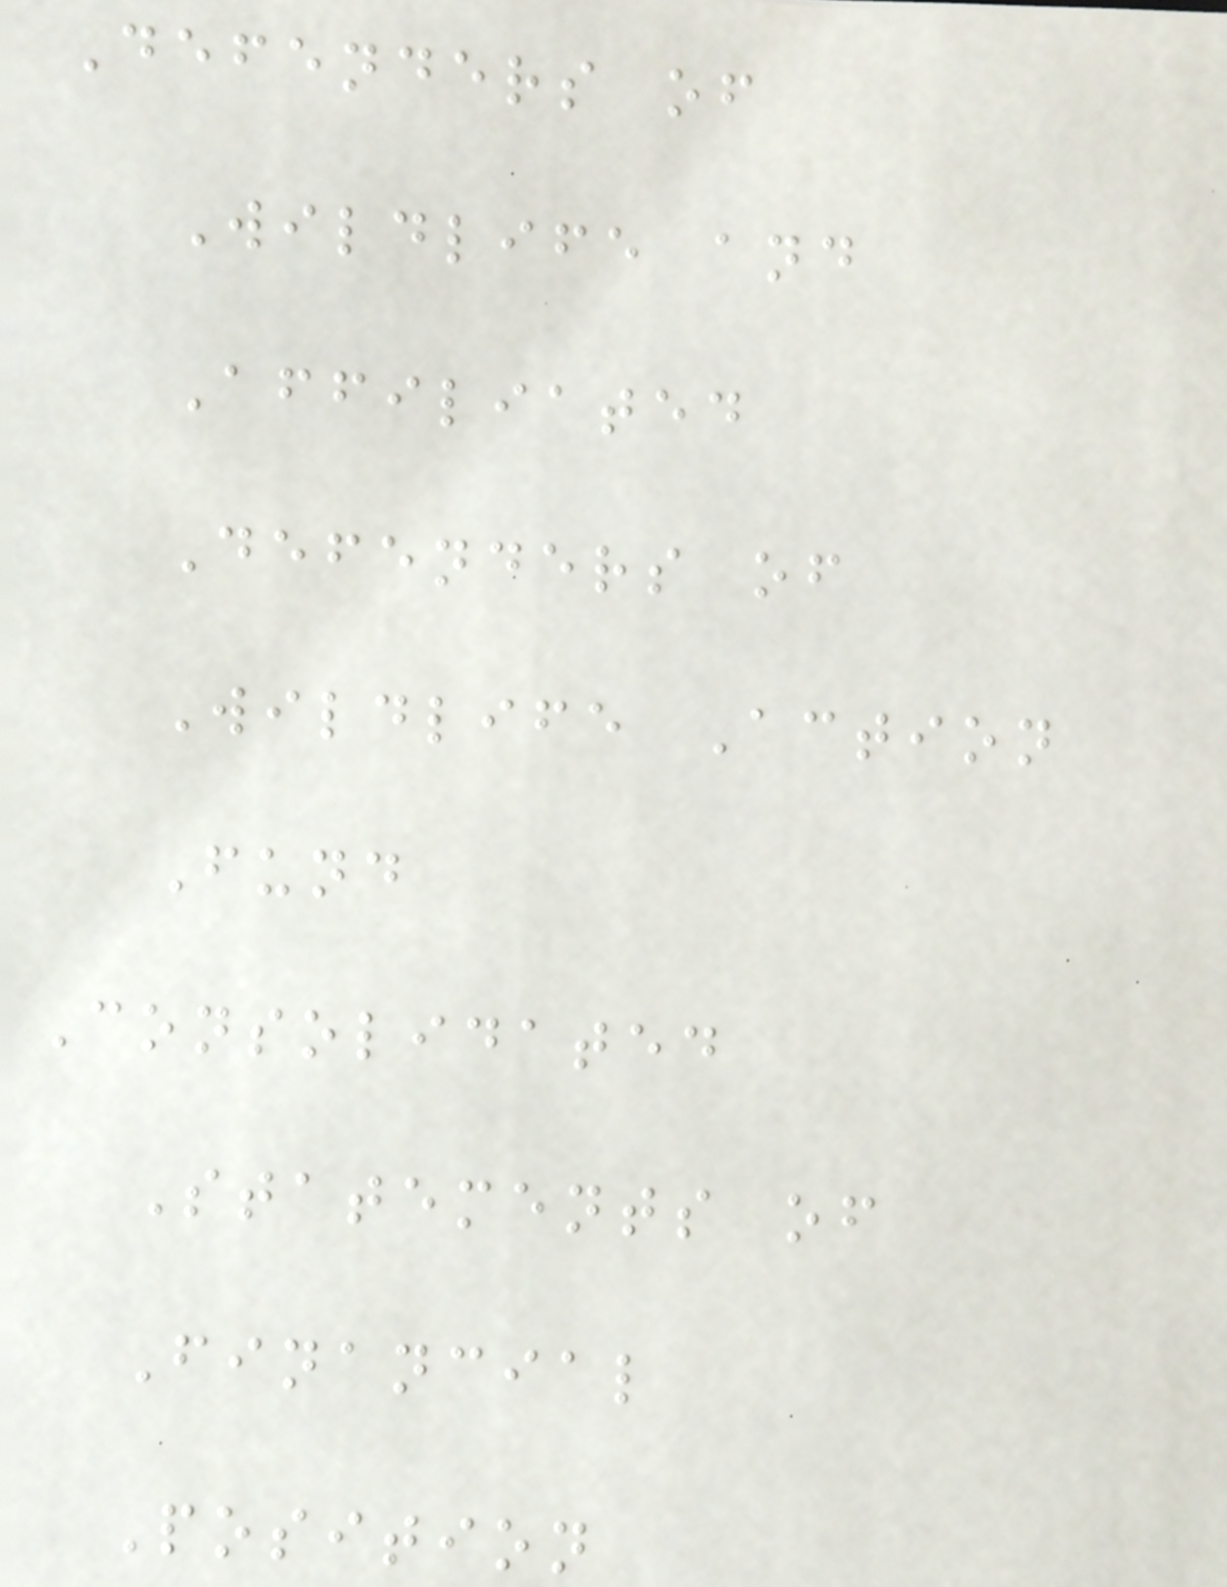Defenders of
Wildlife and
Affiliated
Defenders of
Wildlife Action
Fund
Consolidated
Statements of
Financial
Position
